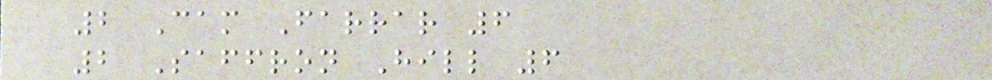2 Cam Farrar 6
2 Saffron Hill 6
